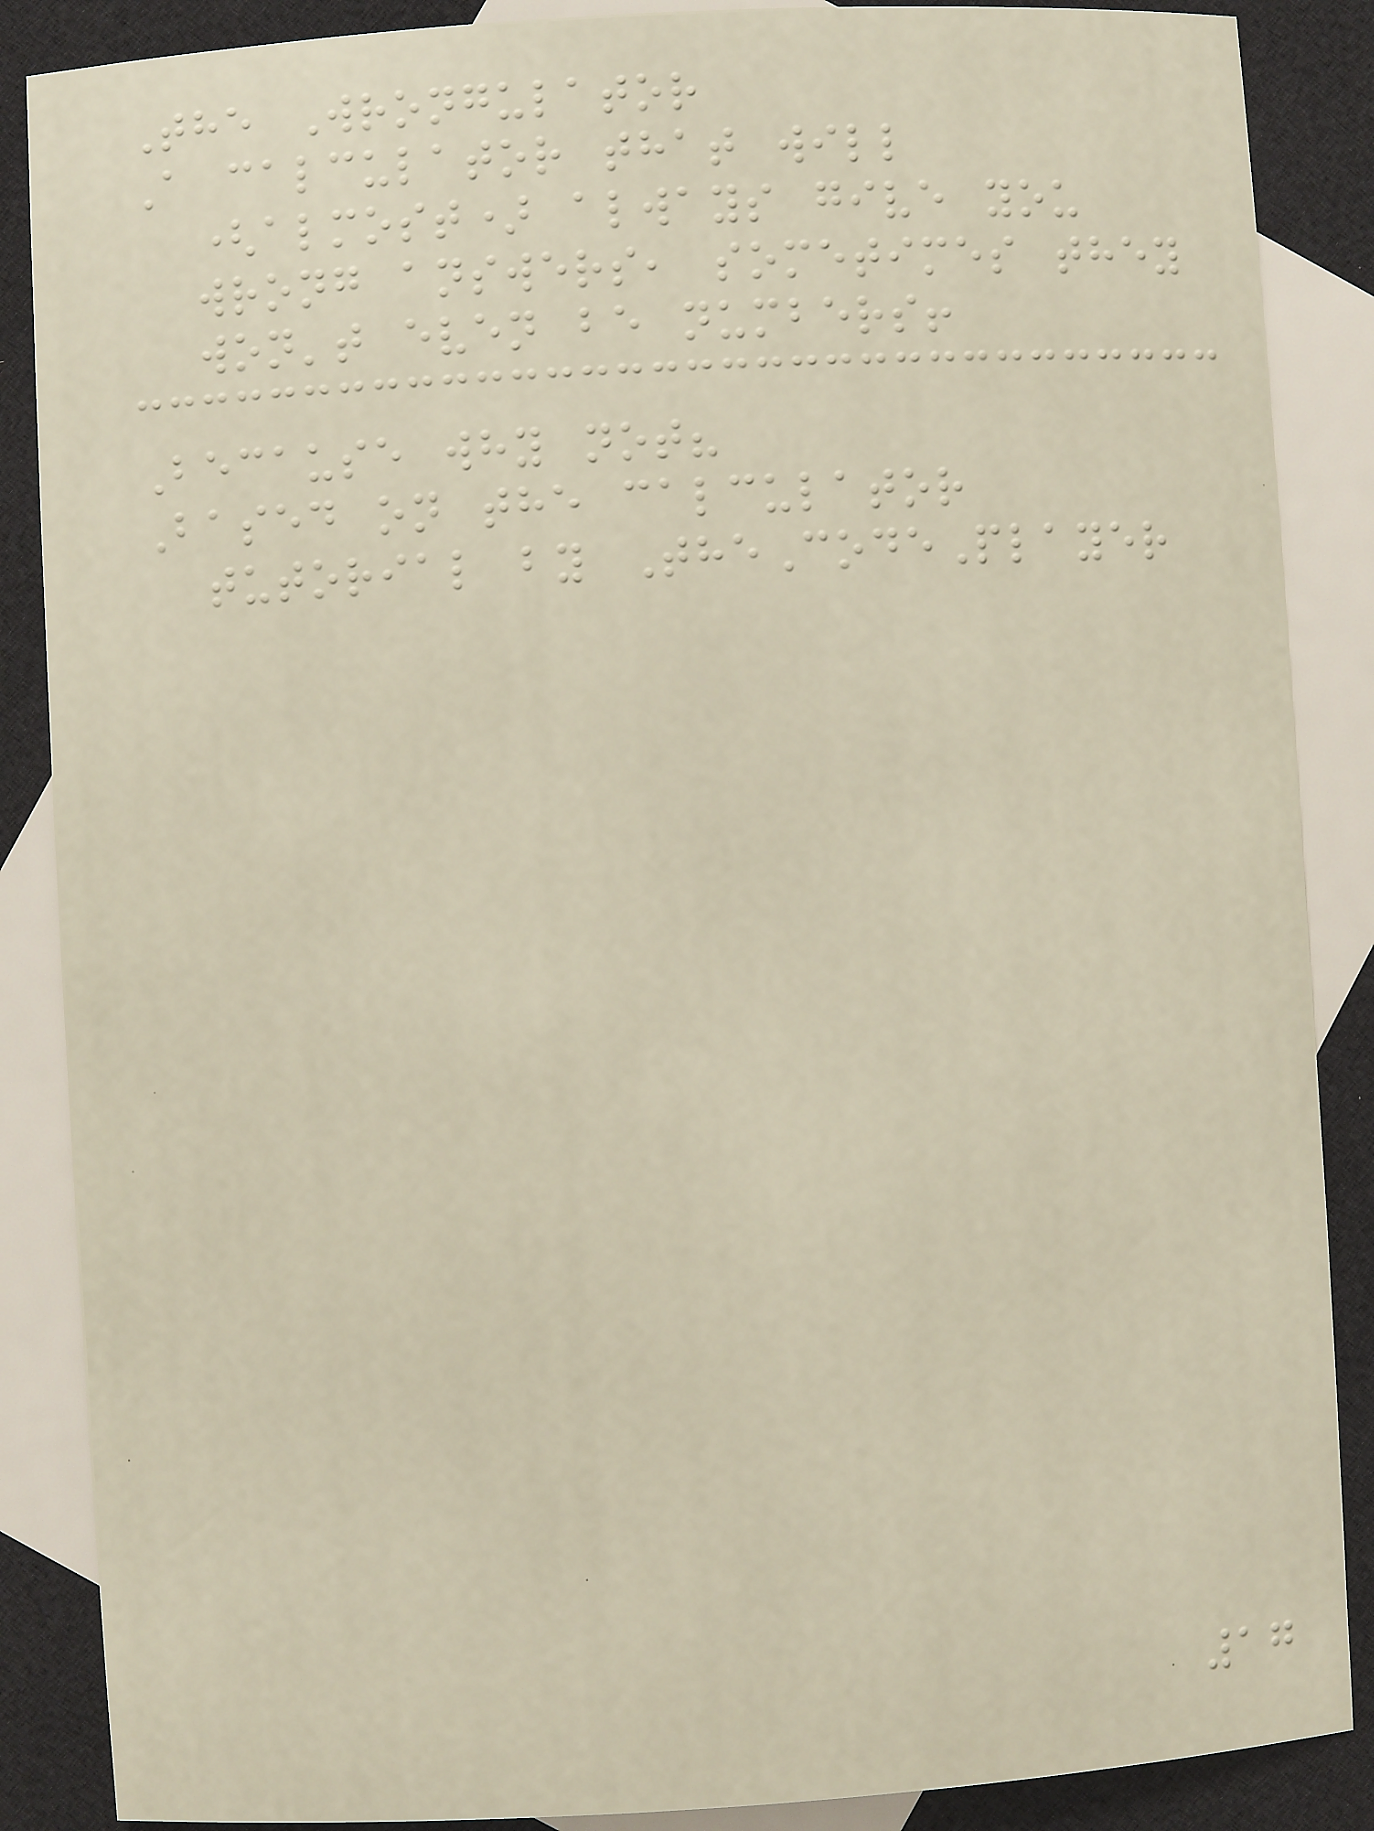The Wrongulator
A calculator that will
(almost) always give you
wrong answers, sometimes they
won't even be numbers!
Because why not?
Based on the calculator
tutorial by TheCodePlayer
17
